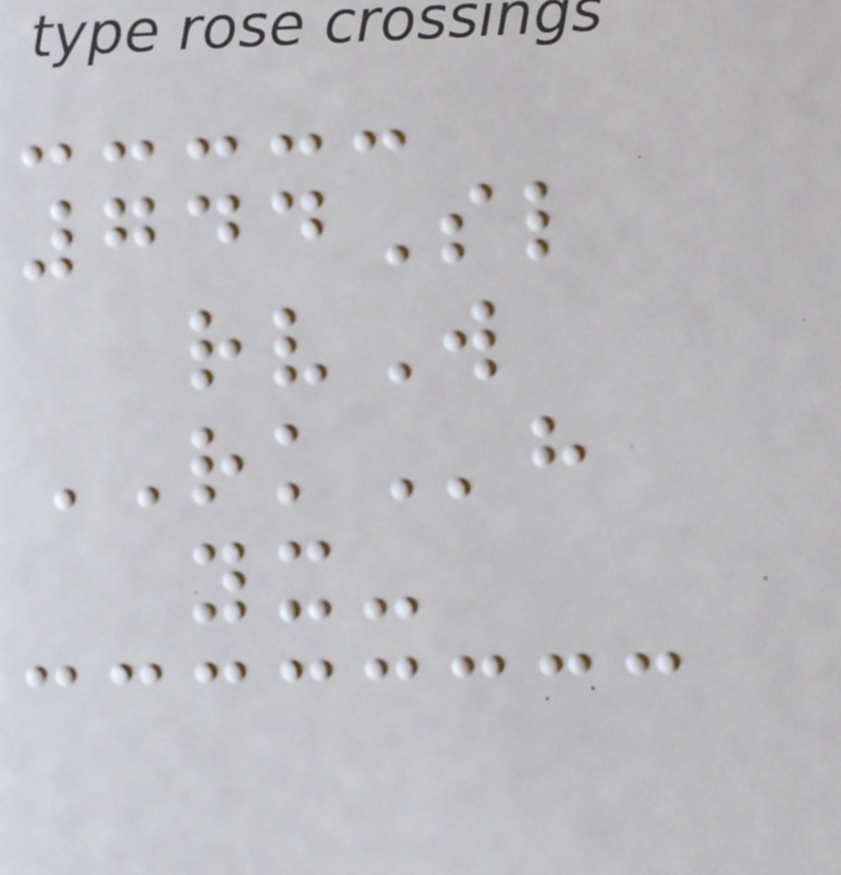744Sl
rvW
RKh
yx-
